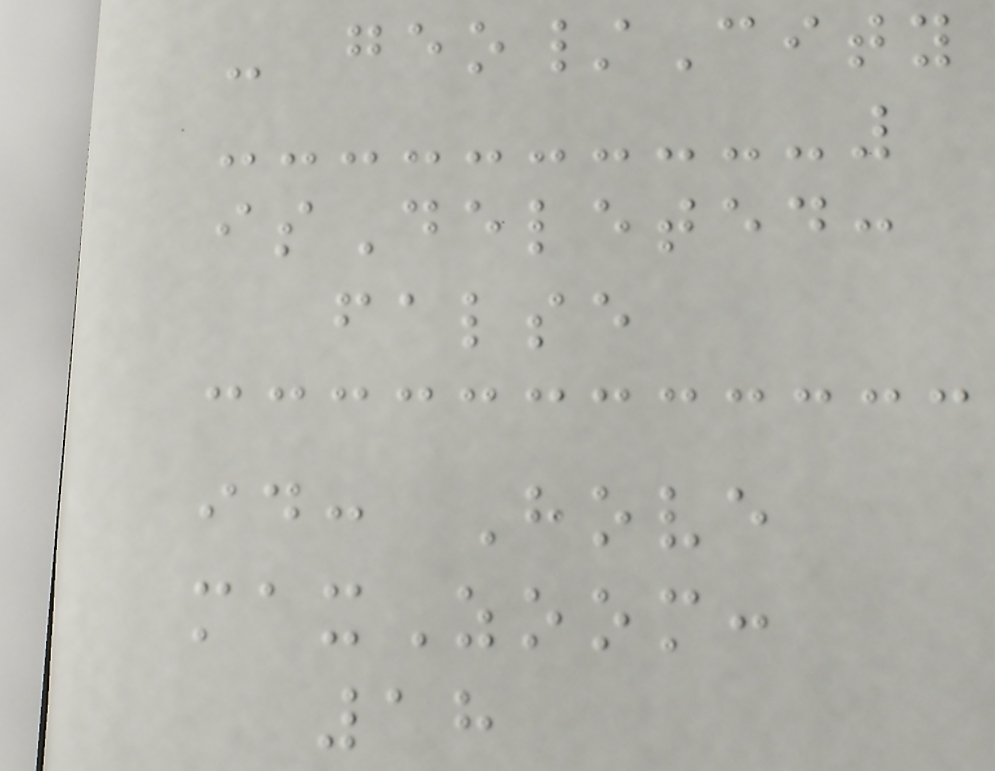- geo/City
isDeleted:
false
id: Hove
maxZoom:
18
